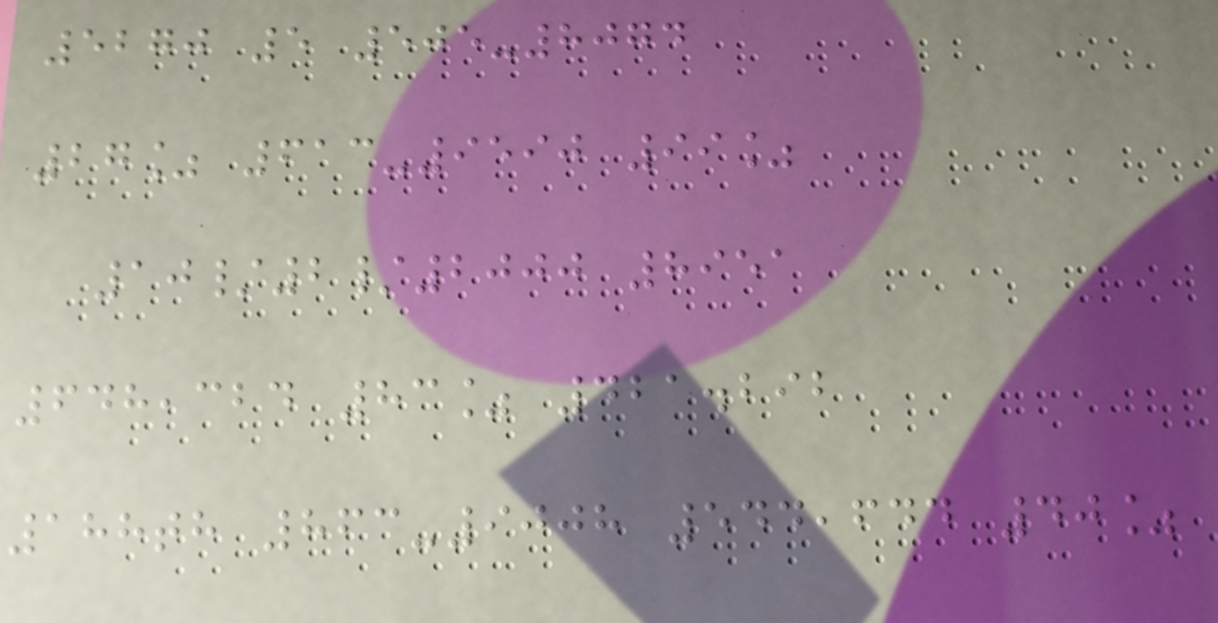5270 5 505-8074
27% 613-9590 99%
10/2/2000 8951
648,324 83% 421.292
188th 863-9008 544,644 40%
